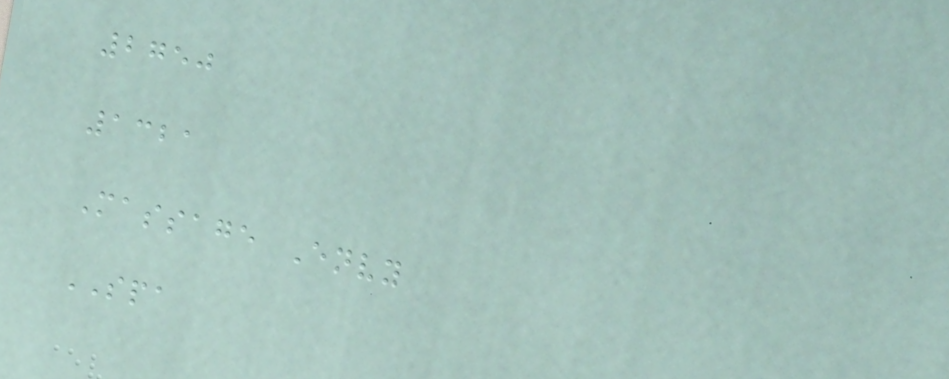2750
1321
Massage Envy
SPA
